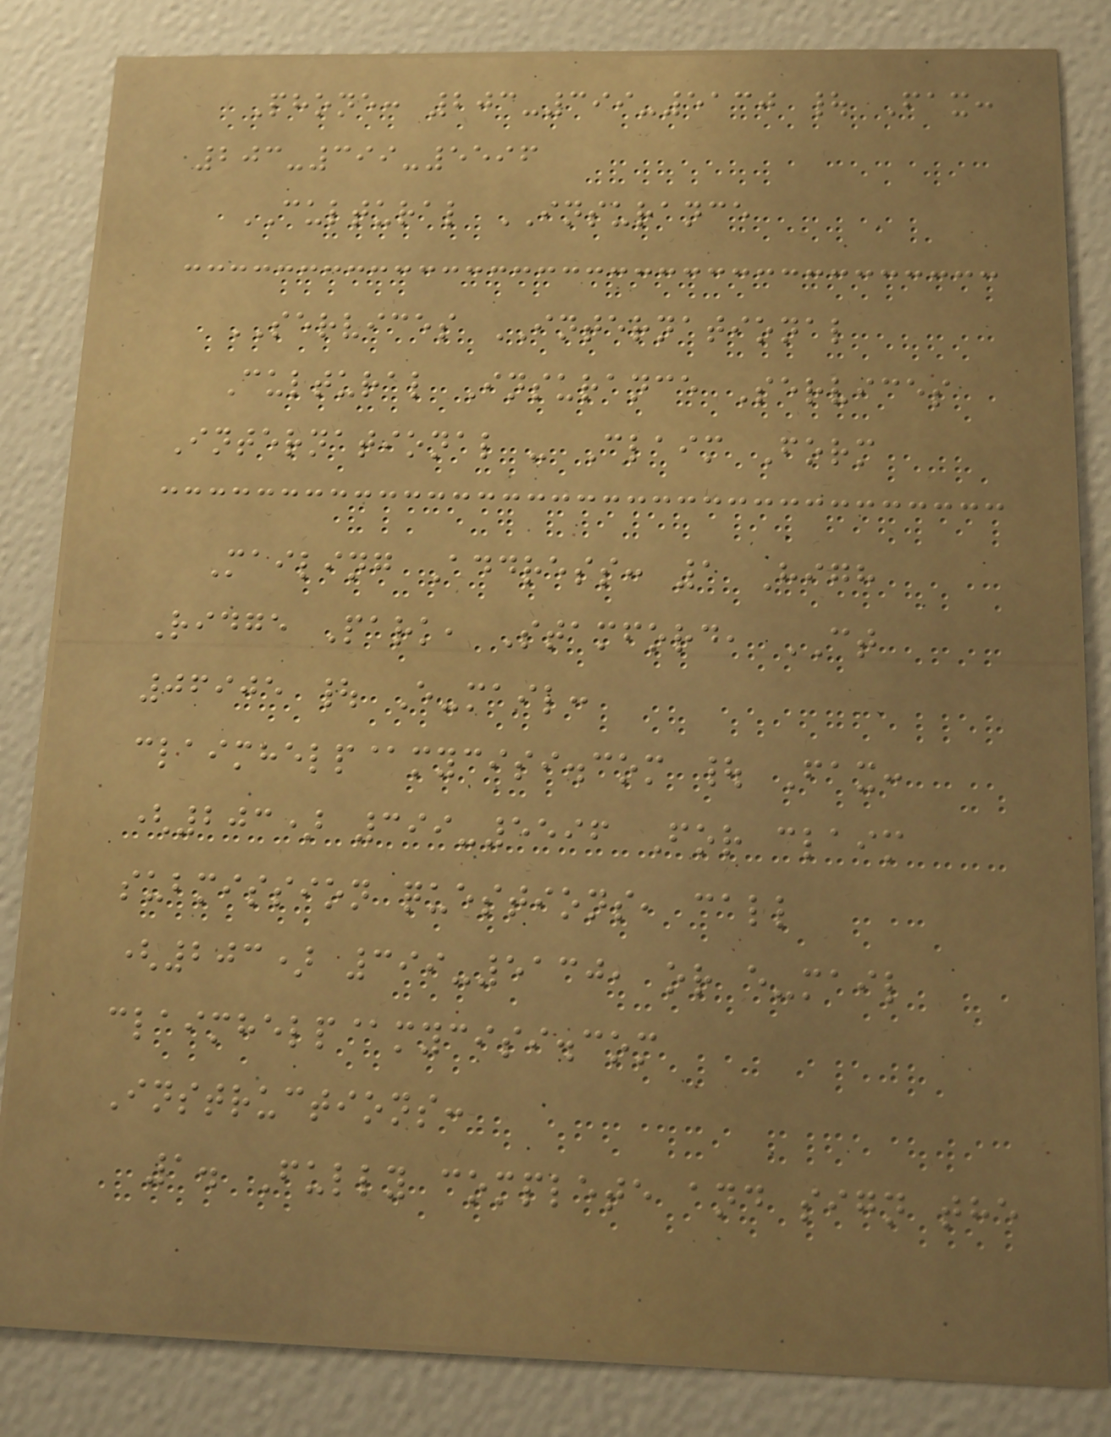Phone: 203-399-5130 | Fax:
203-399-5596
CULTURAL INSURANCE
SERVICES INTERNATIONAL
Cultural Insurance Services
International - Claim Form
Mailing Address: 1 High
Ridge Park, Stamford, CT
06905 | E-mail:
claimhelp@mycisi.com | Fax:
(203) 399-5596 For claim
submission questions, call
(203) 399-5130, or e-mail
claimhelp@mycisi.com
Instructions:
1. Fully complete and sign the
